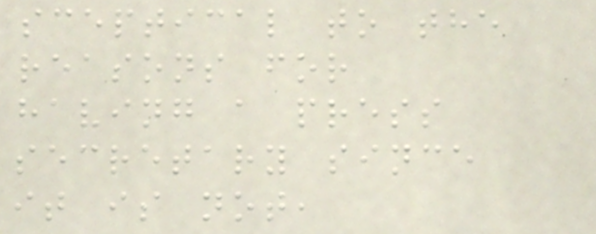sceptical to the
reasons for
having a press
secretary since
it is not,
